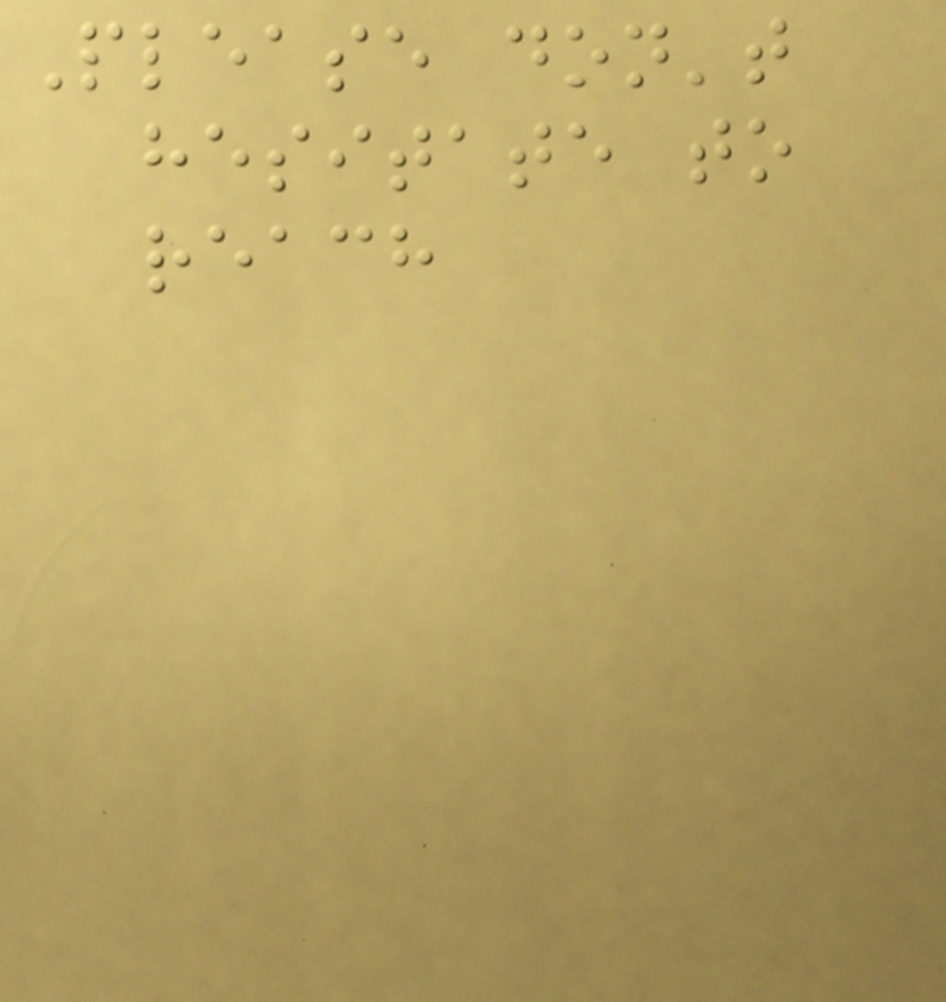Please don't
hesitate to
reach
